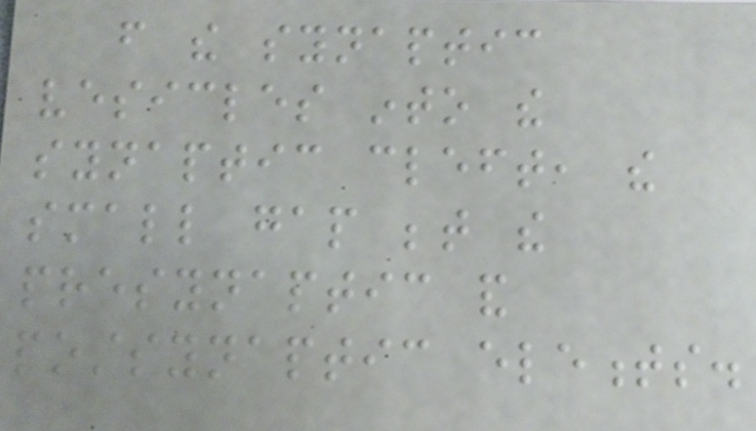from the synaptic
vesicles into the
synaptic cleft, the
small gap between the
presynaptic and
postsynaptic elements.
